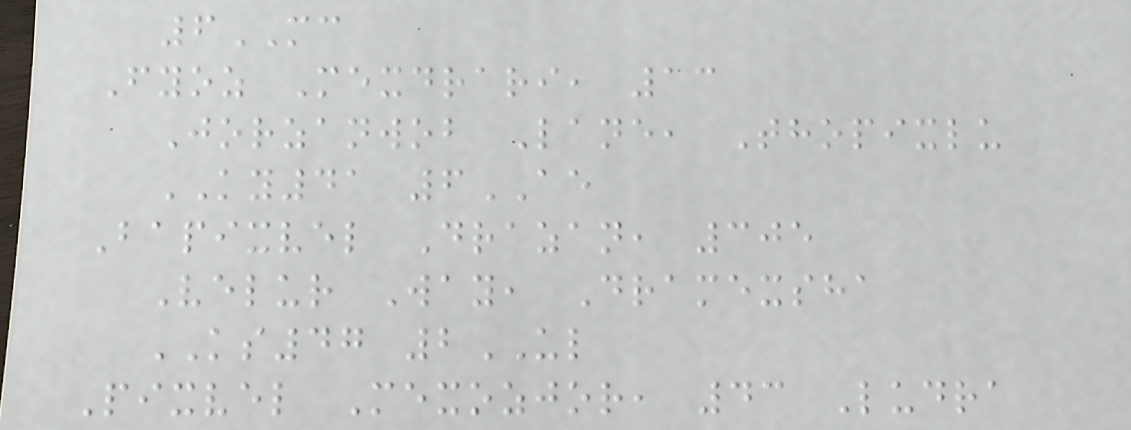6MC
Fyoz Mexdrari, 13
Jorzanwob Lane, Thopixlu
KY41 6AE
Bapixvel Drazan, 305
Velur Way, Dramexsha
KS47 2UL
Pixvel Mexozjor, 43 Ludra
